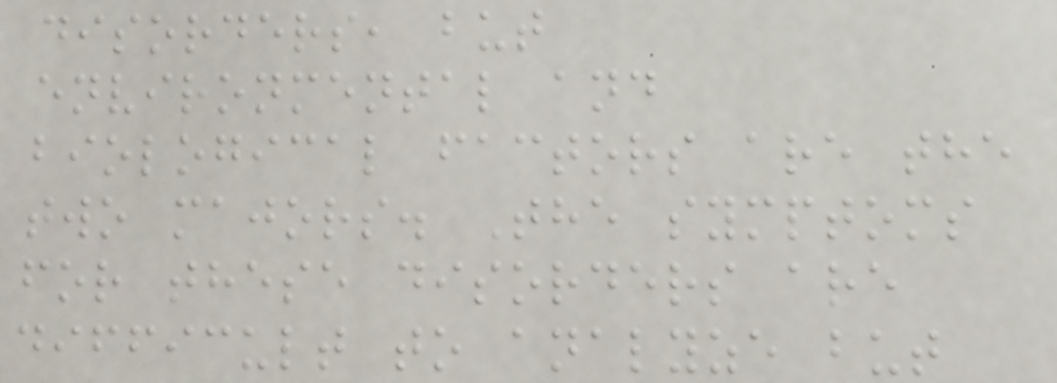disorders, but
environmental and
biological factors are the
two majors. The symptoms
for these disorders are
difficult to analyze but
